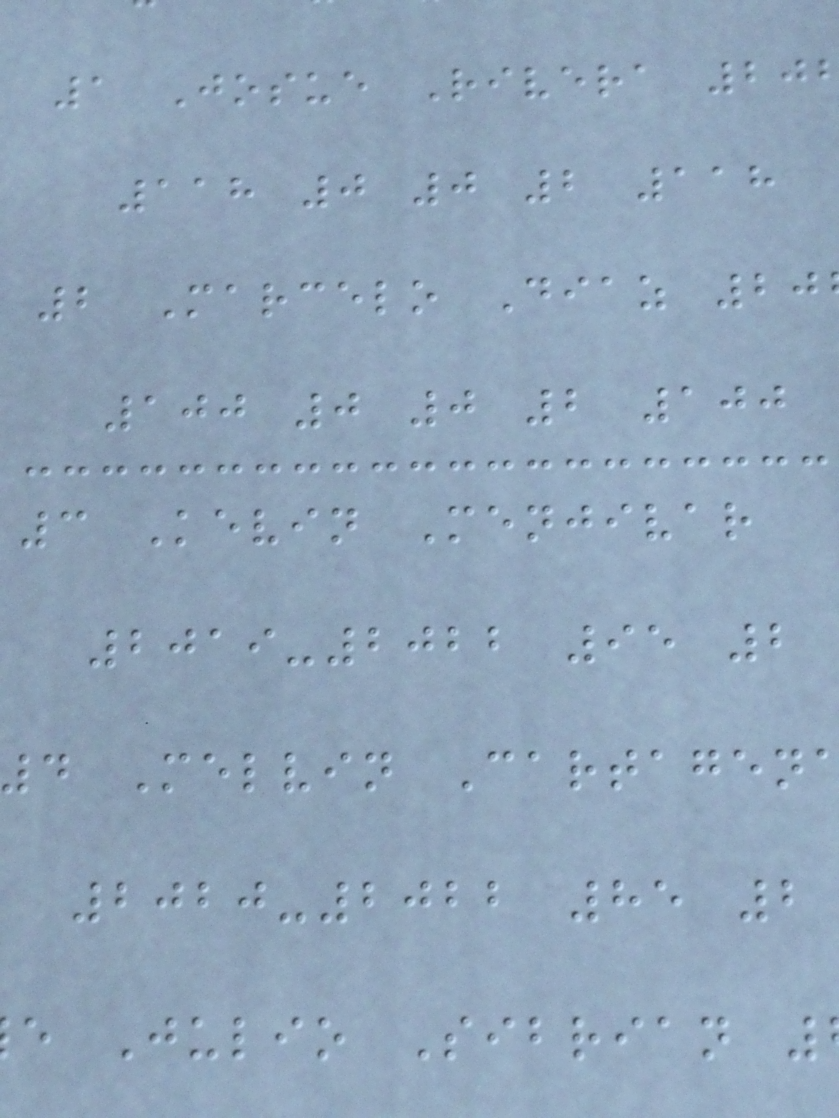1 Josue Rivera 20
118 0 0 2 118
2 Marcelo Diaz 20
100 0 0 2 100
3 Kevin Menjivar
2019-2022 95 2
4 Melvin Cartagen
2020-2022 85 2
e Julio Sibrian
